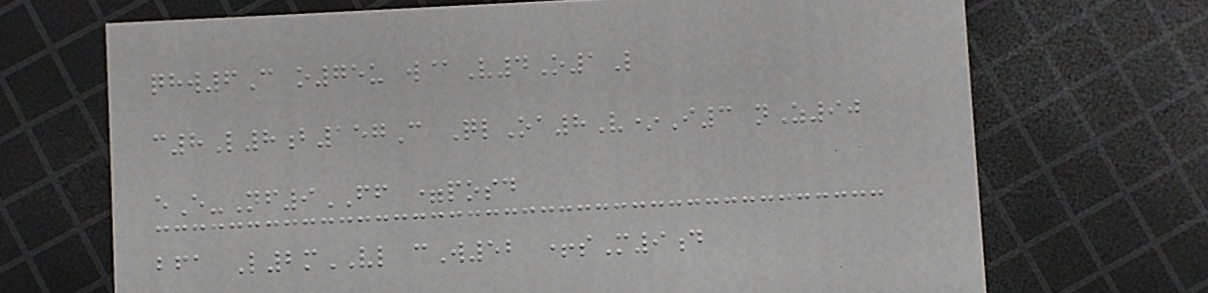qhw6C o75u w@V4O1L
c8L8b157C QlOa8V*I3 nZ90
eE-Nf9FF =posd
bfa L2mVL cW52 +sM9d
